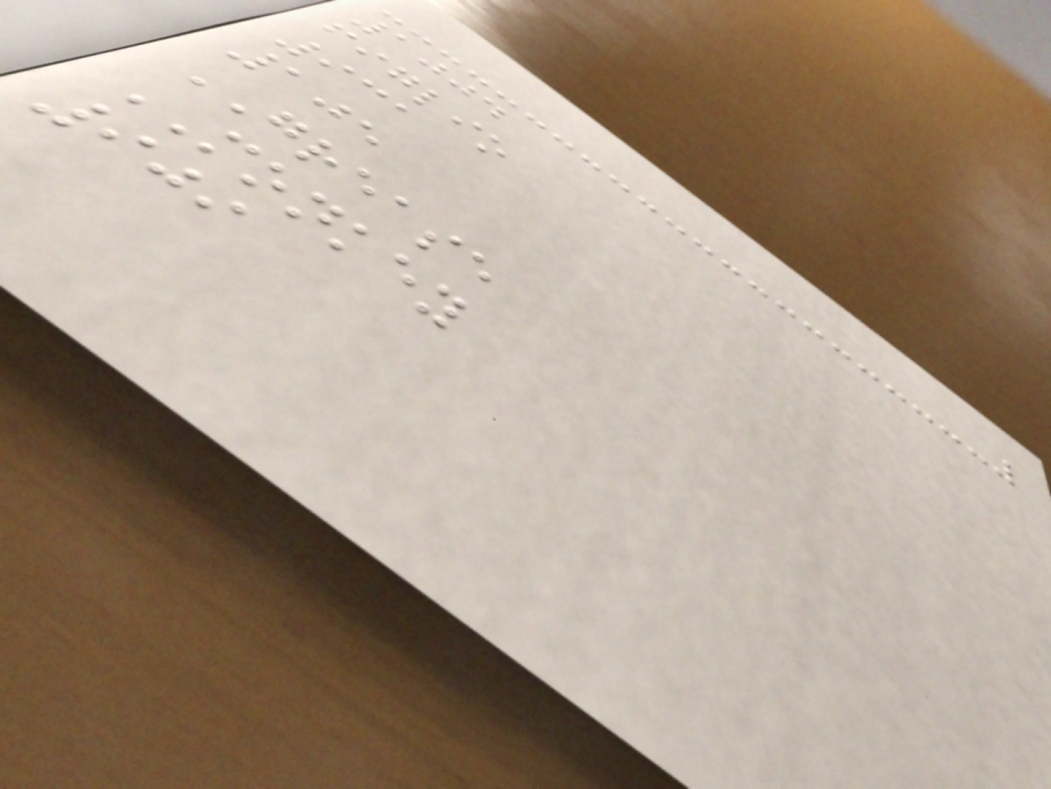1004
figlio
931
105
GREASE
MONKEY
909
